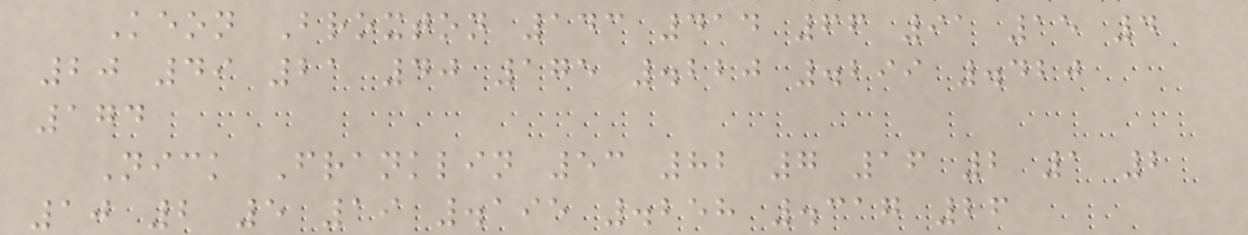Keon Broxton 143 414 66 91 15 4
20 49 21 40 175 .220 .299 .420
174
Nick Franklin 53 82 7 16 2 1 2
10 2 5 19 .195 .258 .317 26
